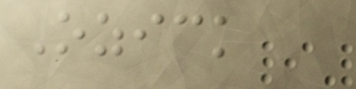Ozick
